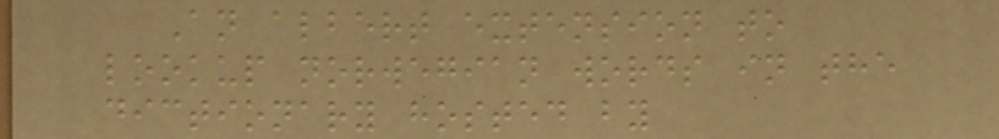An albert extension to
lookup norwegian words in the
dictionary hosted by
